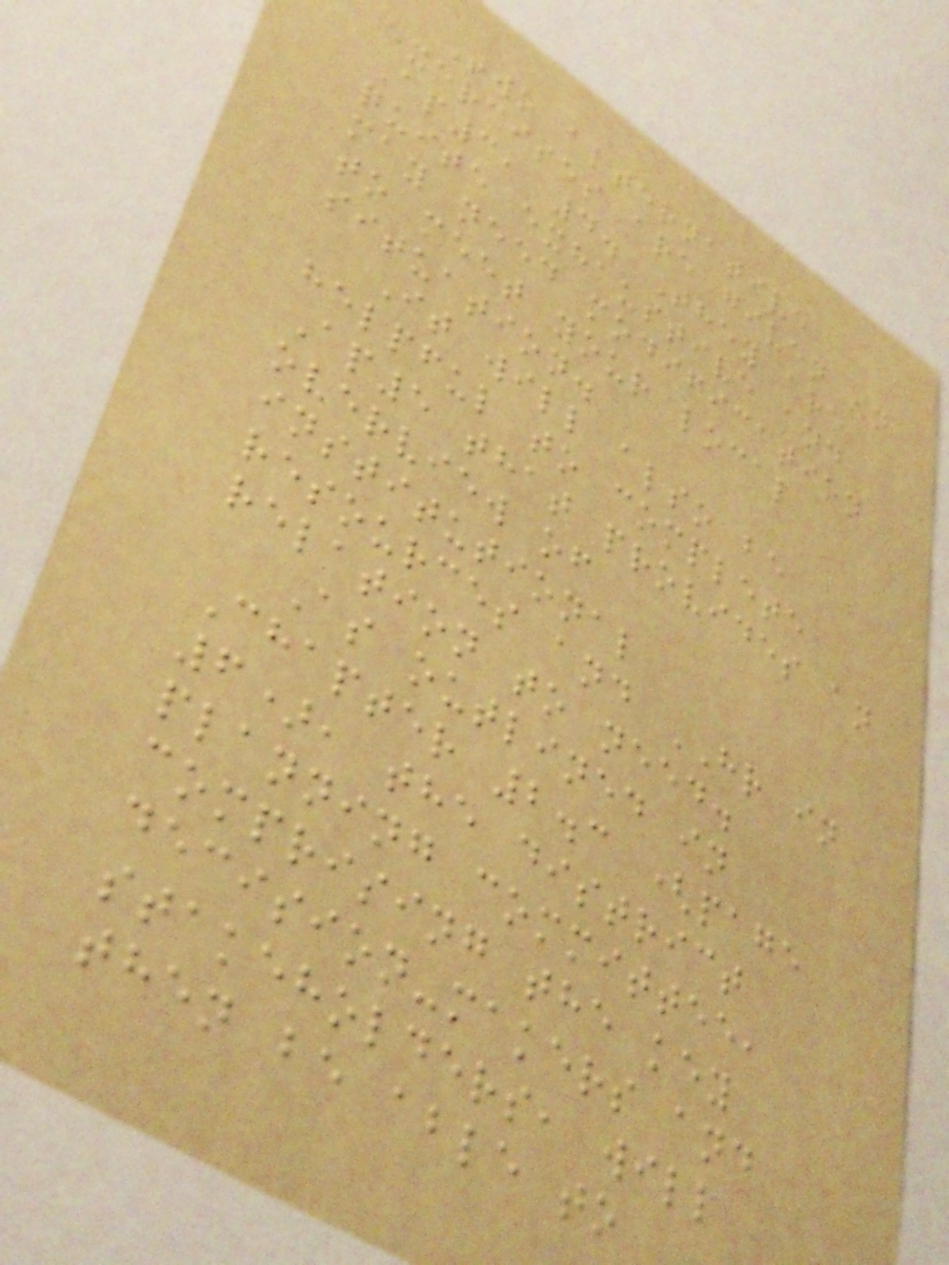Two alternative
exercises are given in
Ap3, 4. They are
quite exhaustive and
may need modification
to meet your local
situation.
It will also be
helpful to complete
Ap5 that provides an
overview of
institutional
resources and HR in
relation to need.
As outlined in
Chapter 2.3 (page
6), the district
planning committee,
comprising the key
decision-makers and
stakeholders, will
then be able to
